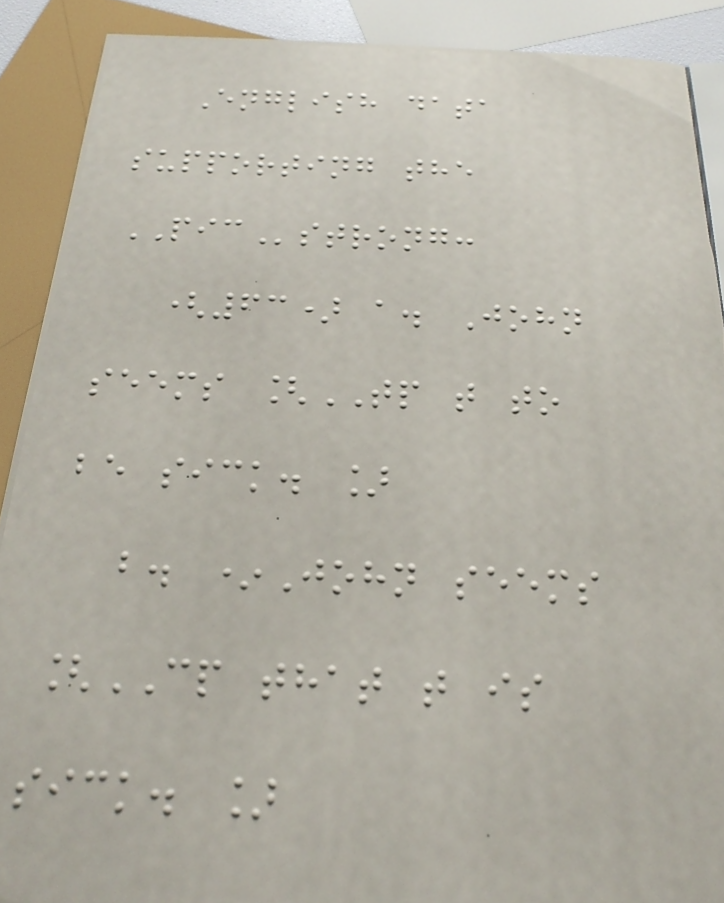English data
supporting the
PICstrong:
(63) a. John
seems [TP t to
be sick. ]
b. *John seems
[CP that t is
sick. ]
